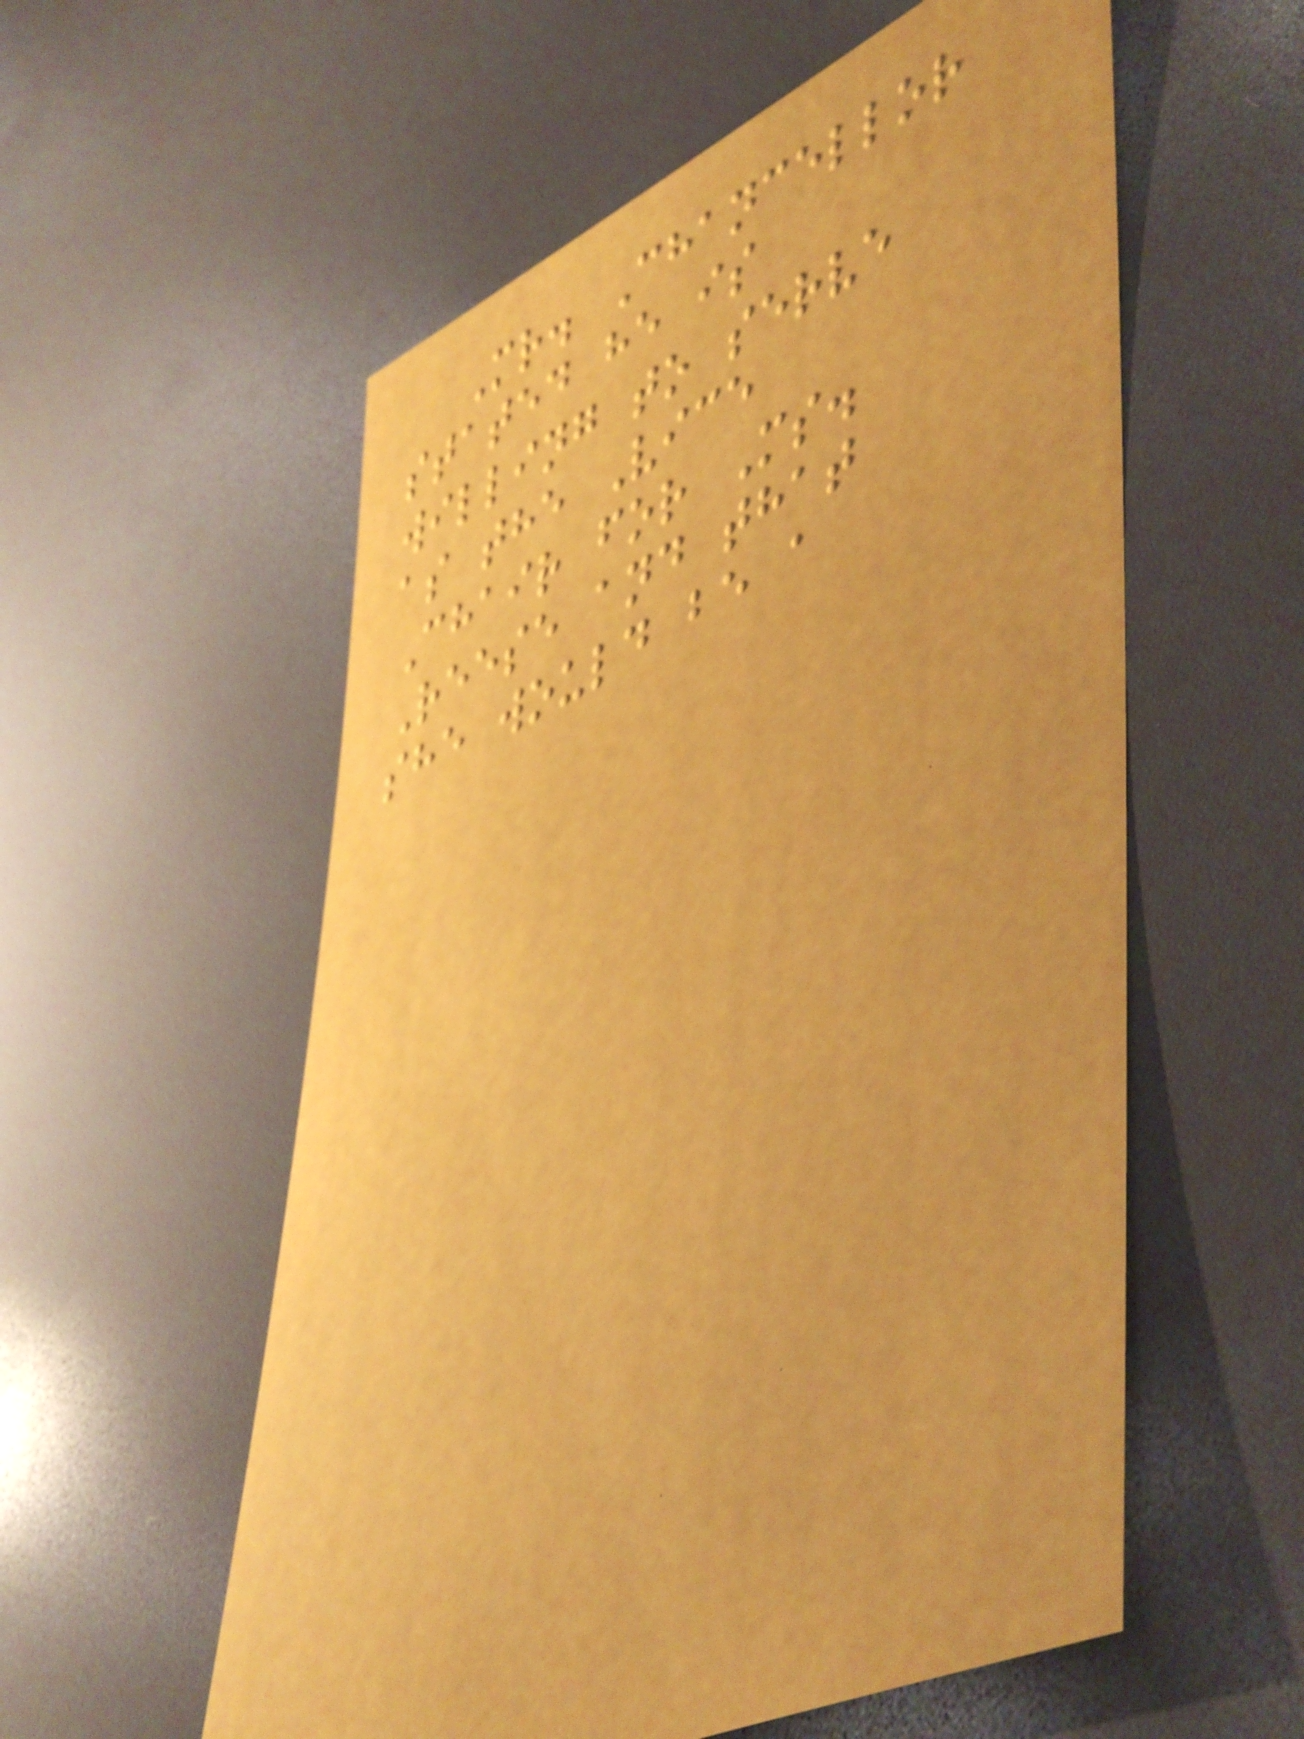Mr. Chancellor
stated he is
willing to serve
as the Vice
Chair for Ms.
Reese and that
she would be a
